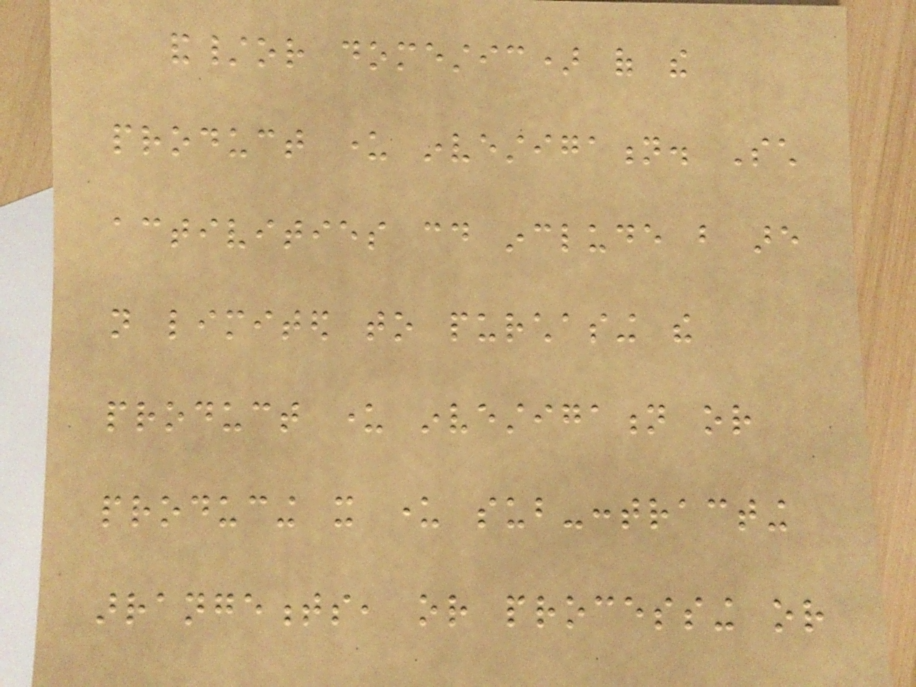and/or domestic) of the
product under investigation. Such
activities could include but are
not limited to purchasing the
product under investigation or
producing it under sub-contracting
arrangements, or processing or
